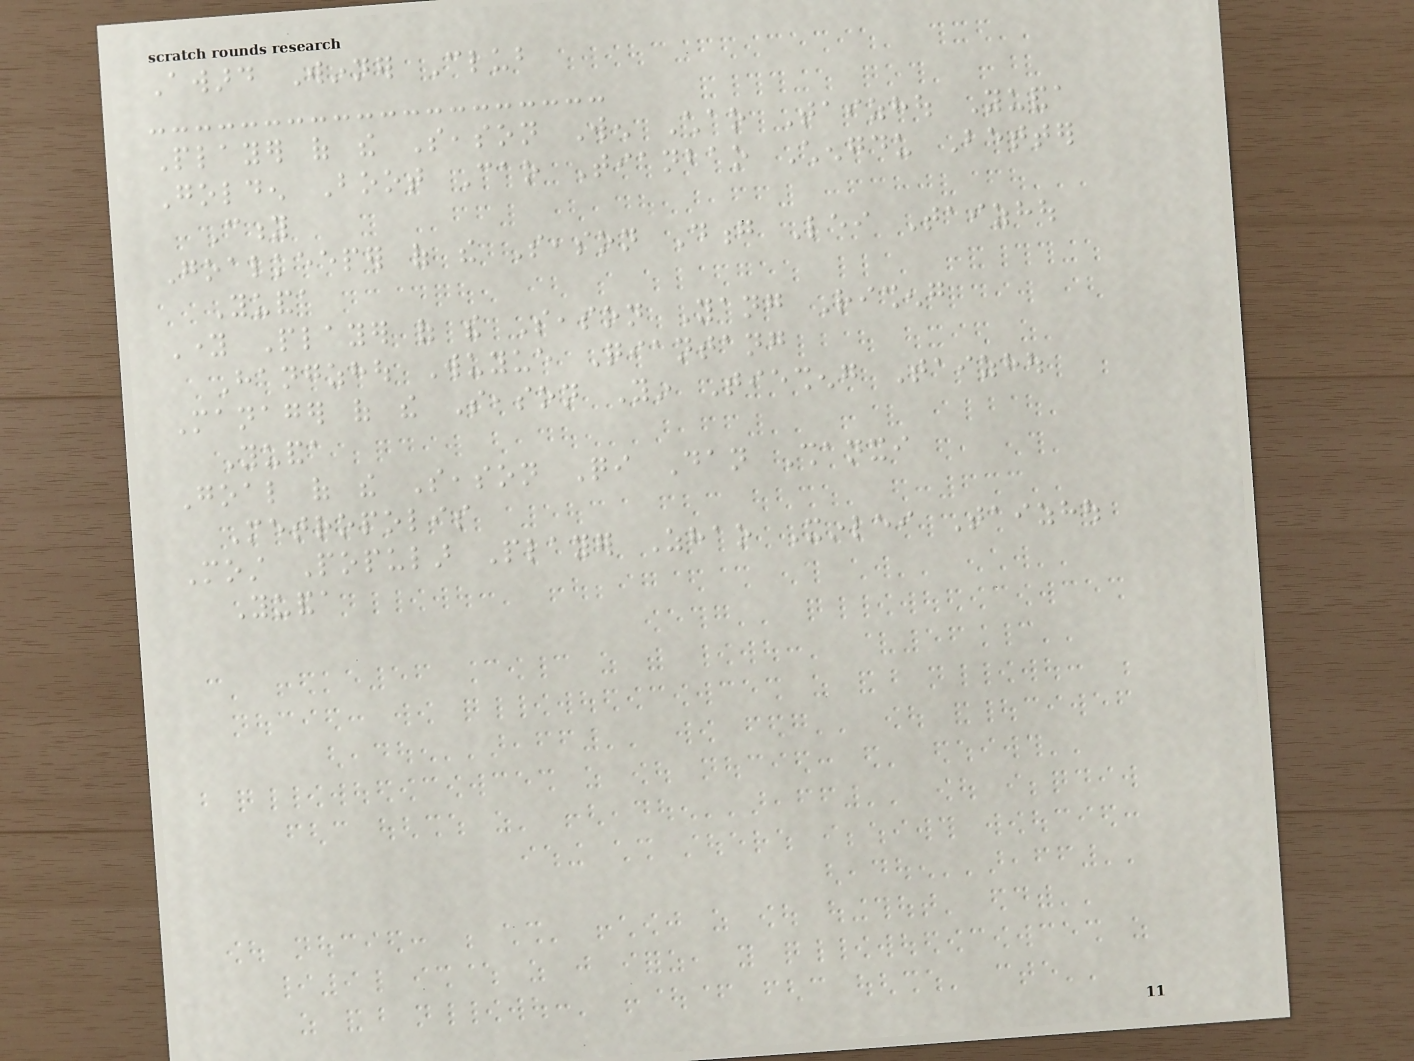Award Winner Club
Player of the Season Wen Chao Taizhou Yuanda
Golden Boot Cao Tianbao Chengdu Better
City
Goalkeeper of the Season Dong Lei Taizhou
Yuanda
Young Player of the Season Yang Risheng
Hangzhou Wuyue Qiantang
Manager of the Season Yin Tiesheng Taizhou
Yuanda
Goal of the Season Qi Dan Shanxi
Metropolis
Most Popular Player Zhao Xinlei Taizhou
Yuanda
